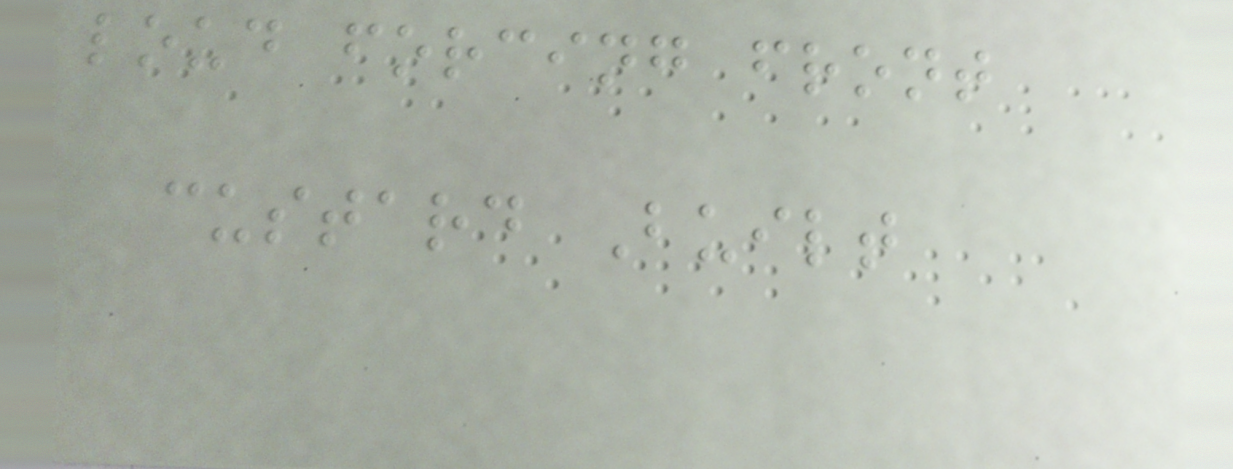loud forcing front
custard Built
